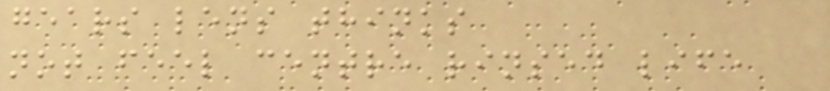gears lens thinks
not feel centre rinsed life
